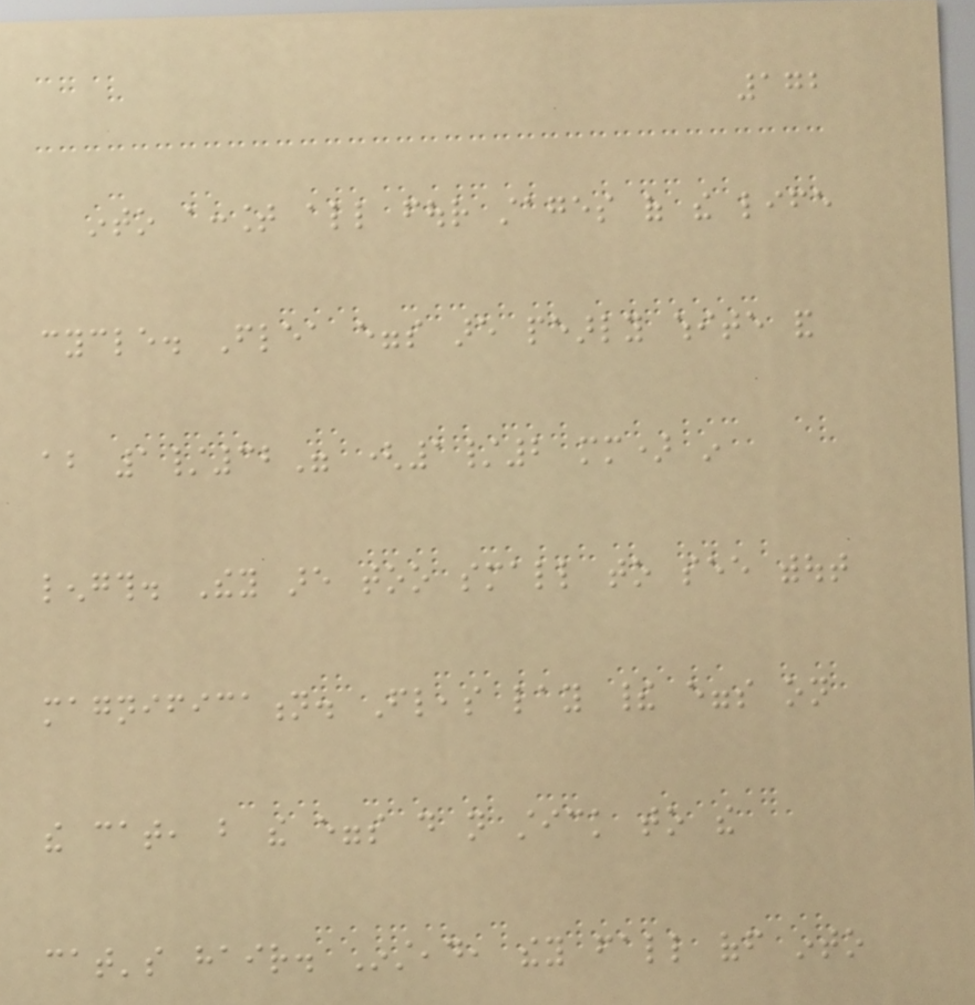172
into account all four stages of the life
cycle. Flea eggs are pearly white and
about 1/32" (1/2 mm) in
length. They are too small to see without
magnification. Fleas lay their eggs on
the cat, but the eggs do not stick to the
cat's hair. Instead, they fall off into
